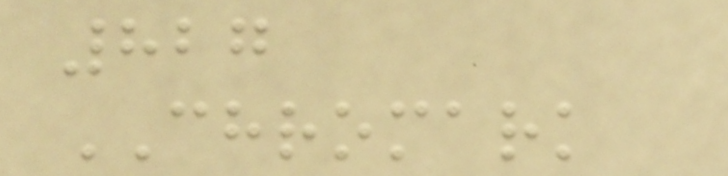827
CHROMARK
